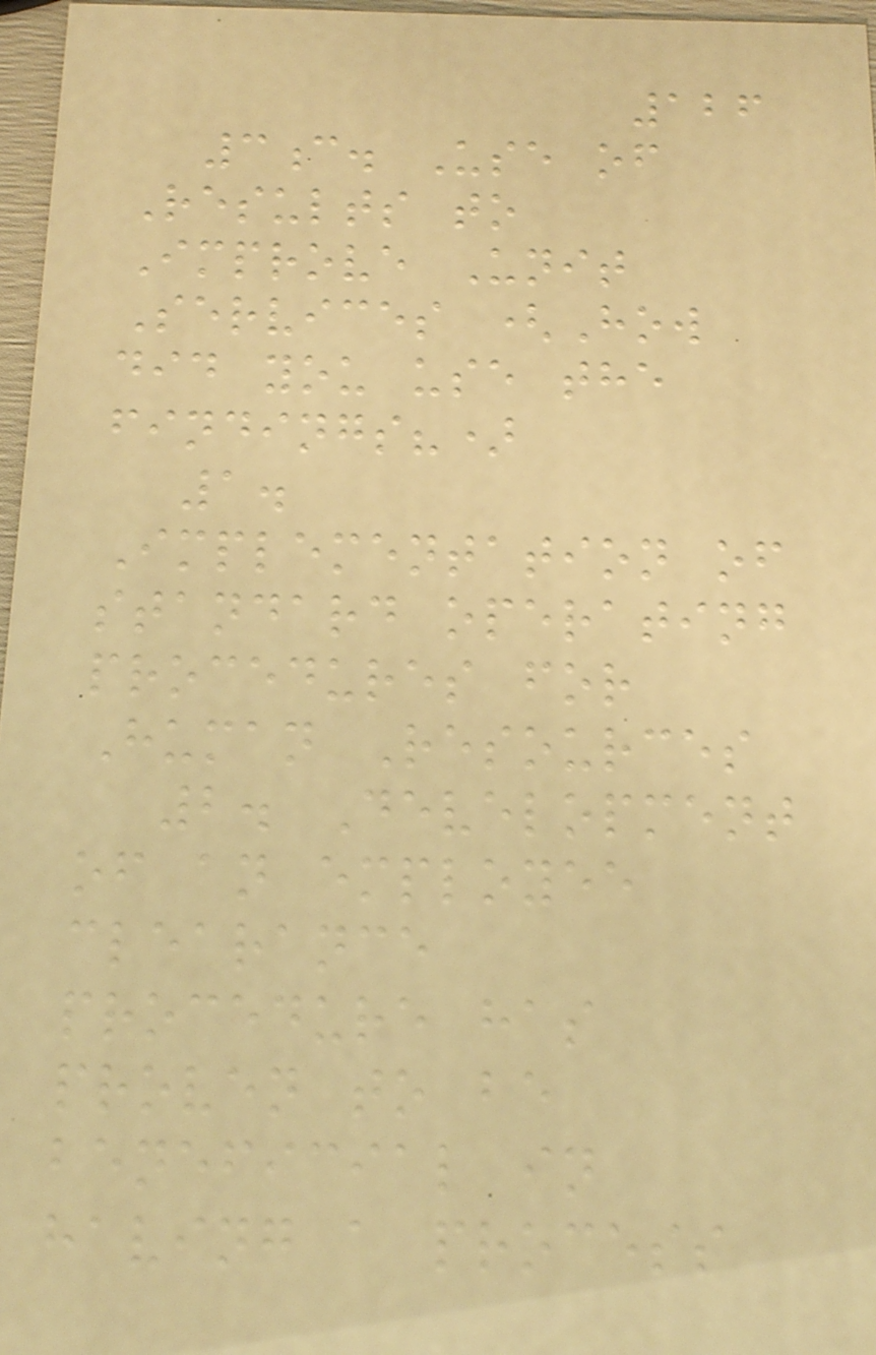126
3c. Use of
Results to
Improve Unit
Services (How
did you use the
findings?)
1.
Implementation of
standard operating
procedures for
Human Resources
2. Development
of an employee
clearance
procedure has
proven to be
beneficial in
having a process
